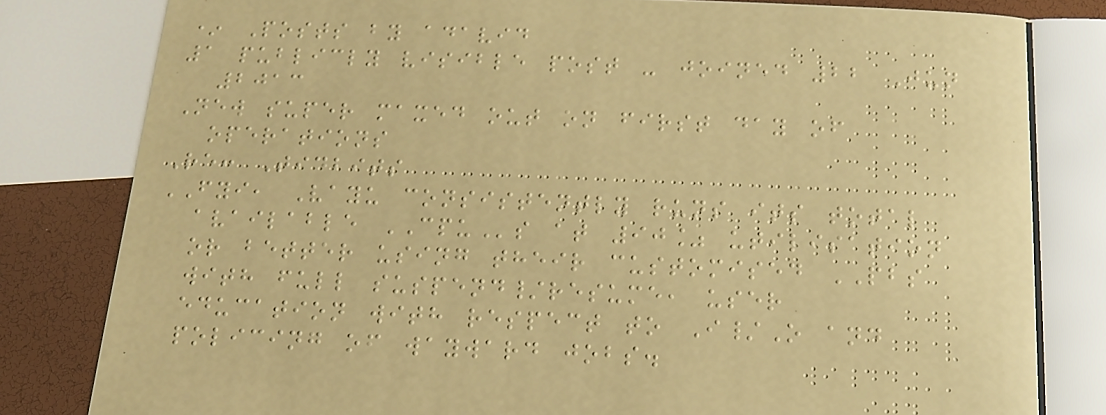* Posts by adavid
1 publicly visible post - joined 22 Jun
2013
New super maxed out on first day of
operations
Re: Tidbits
FYI, Vayu consistently runs its total
available CPUs at 90% utilisation
or better using their customised PBS
with full suspend/resume, user
education with respect to I/O and
policing of wayward jobs.
